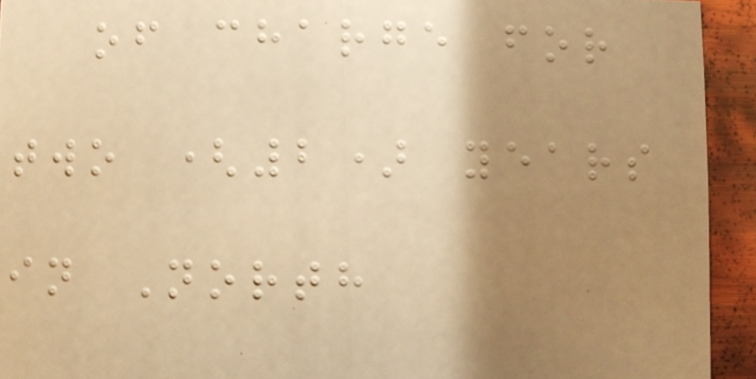of charge for
two (2) years
in North
